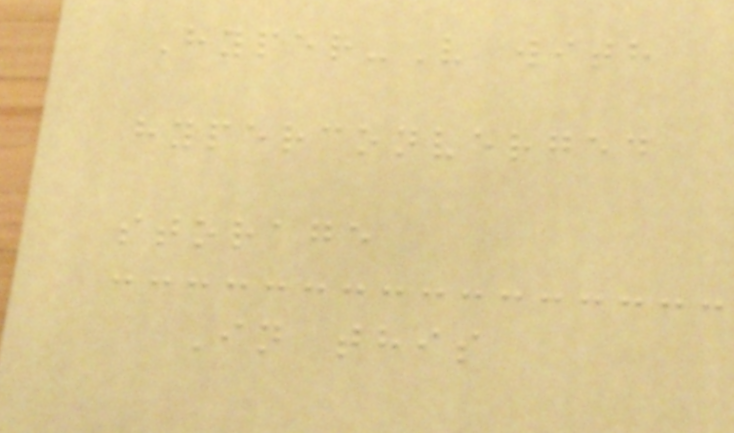Hyper-V with
hyperconverged
storage
In this
